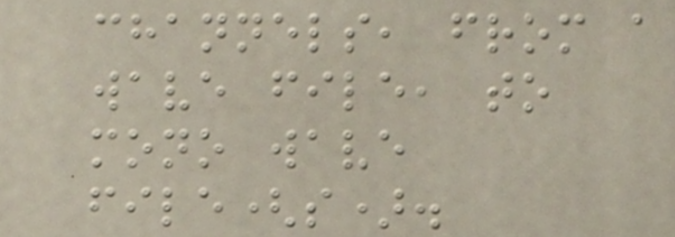channels, from a
wave file, to
mono wave
file(s).
